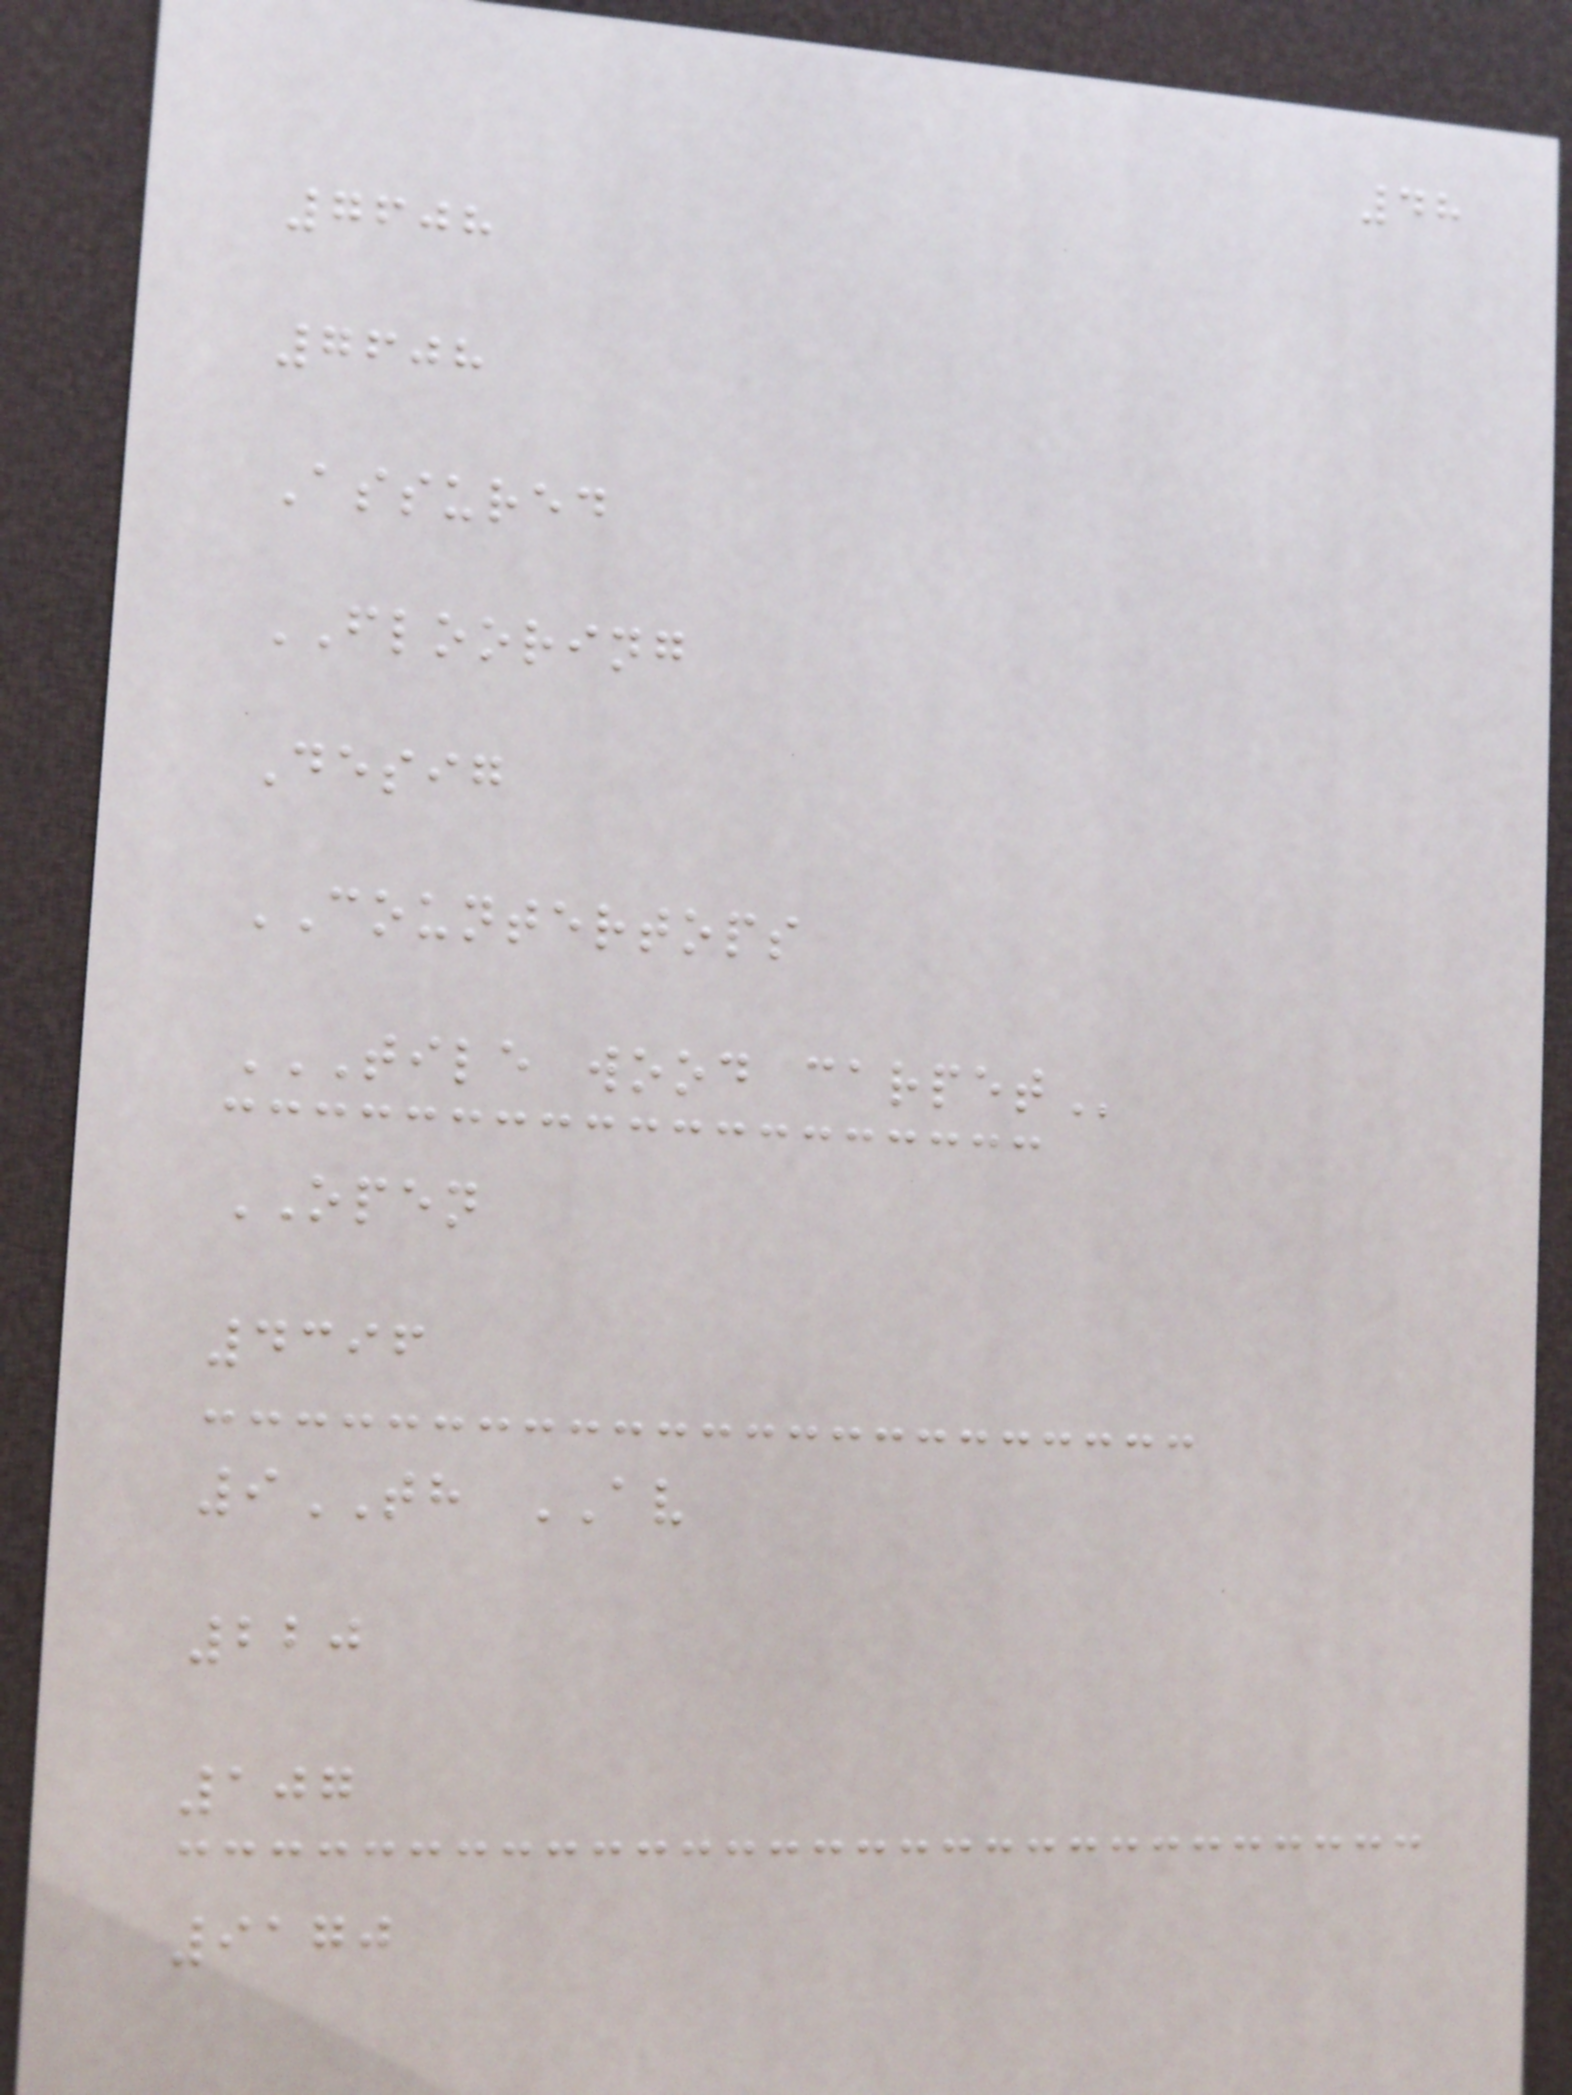48
7608
7608
Assured
FLOORING
Desig
COUNTERTOPS
TILE WOOD CARPET
OPEN
4396
9TH AV
220
107
9170
